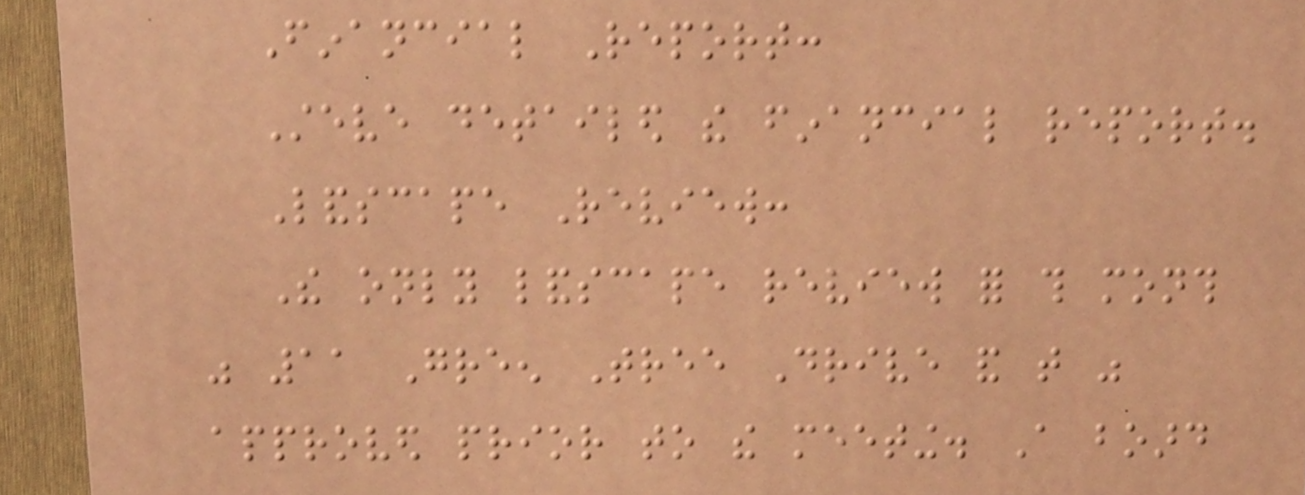Financial Report:
Steve detailed the financial report.
Landscape Review:
The only landscape review for this month
was 11 Green Tree Drive and that was
approved prior to the meeting. A board
